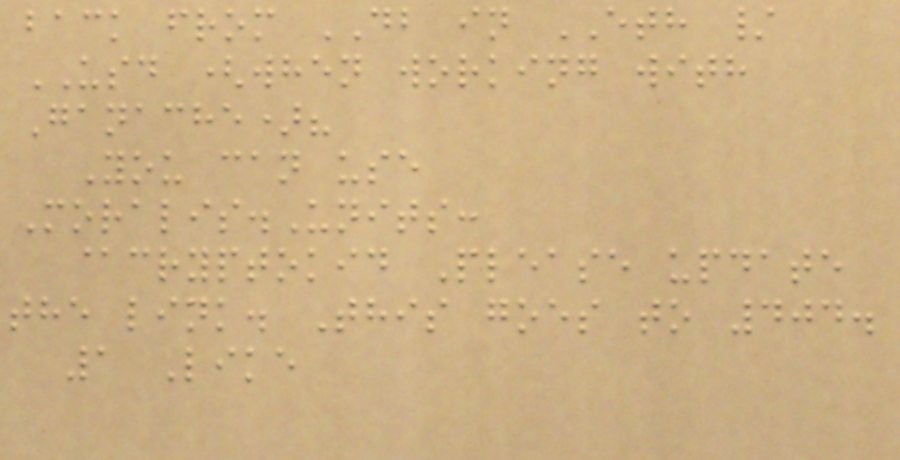back from DB in ETH /
USD (when working with
Ganache)?
You can use
Moralis.Units:
@cryptokid Please update
the link. This goes to 404.
1 Like
